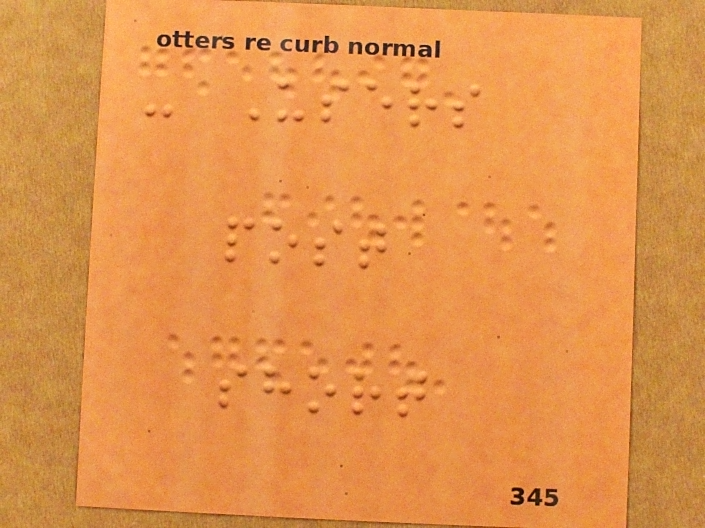- Users
post
short
